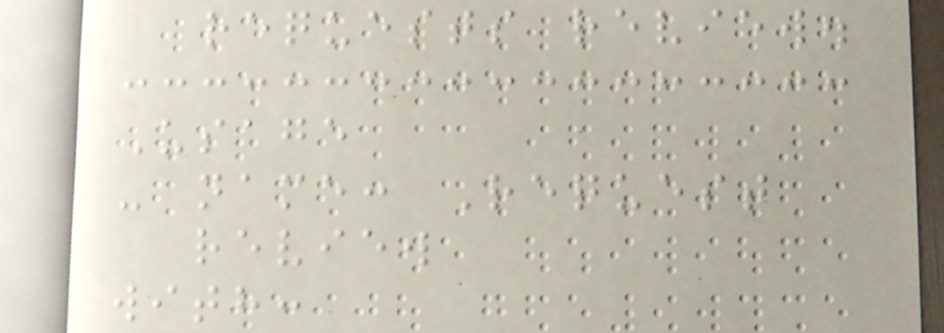requests review.
Usage
- name: Request
review
with:
